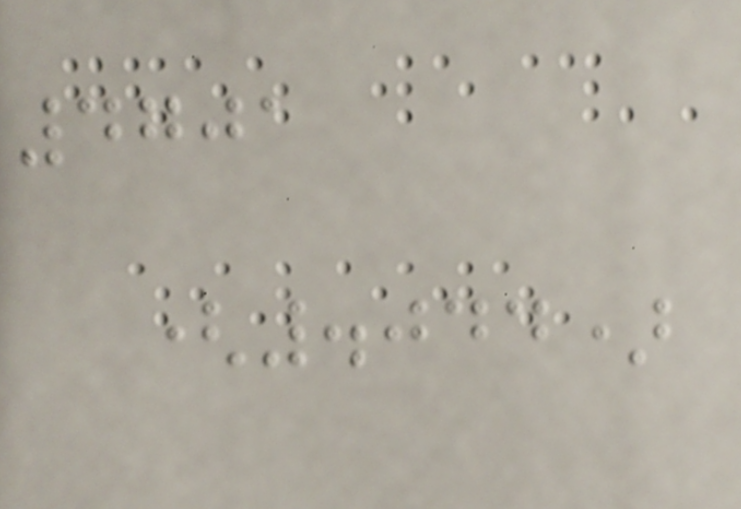4701
(.044)
